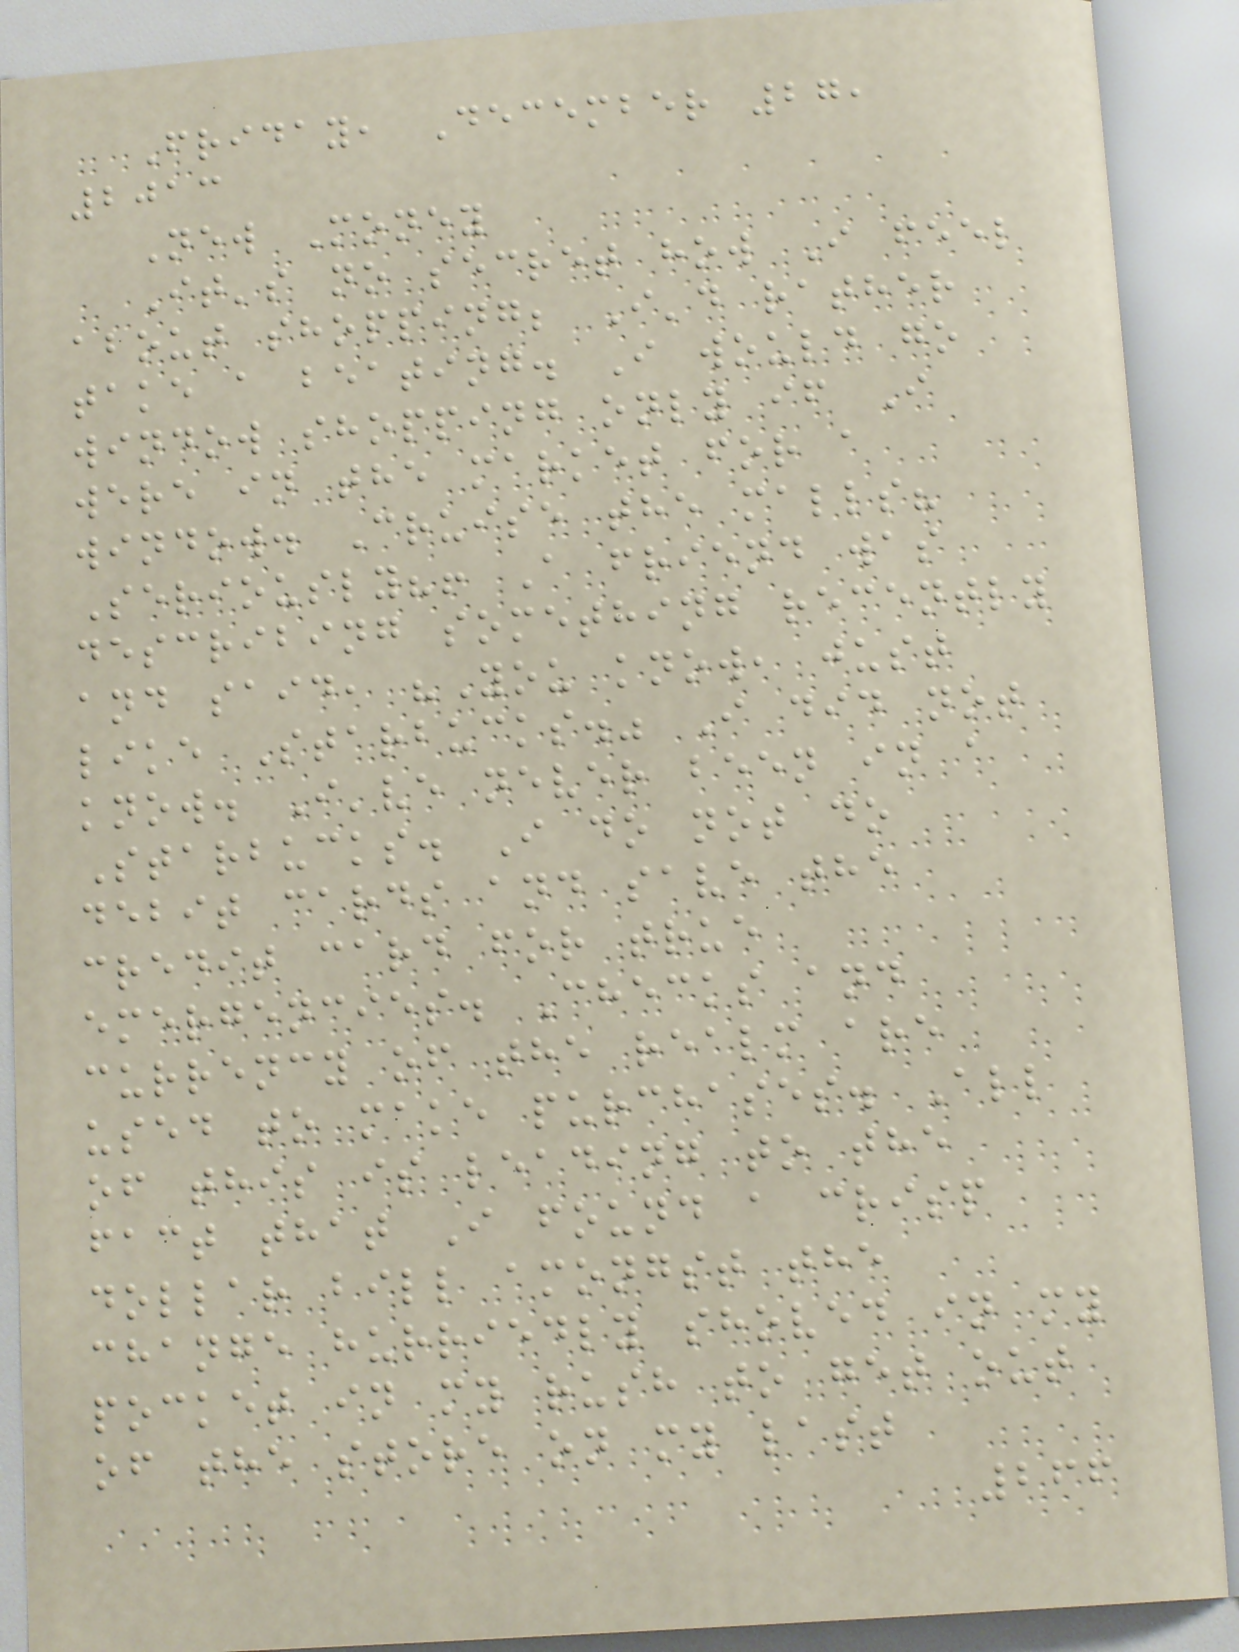Friday, December 27,
2013
New Money
It's no secret how I feel
about shopping; I'd rather
take a beating. I would go
window shopping only if I
were in the market for a
window. Cruise the malls?
Seriously?! A friend was
describing something recently
and said, "You know, just
like Starbucks." I did not
know. I've never been in a
Starbucks. I do not do
debit cards and save the
credit card for true
emergencies. Checks and
currency of the realm are
used to make purchases. All
of this is leading to the
fact that I found a crisp
dollar bill amongst the
change hurriedly shoved in my
pocket in my rush to get out
of the store on my last
266
